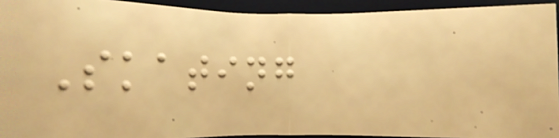Skating
